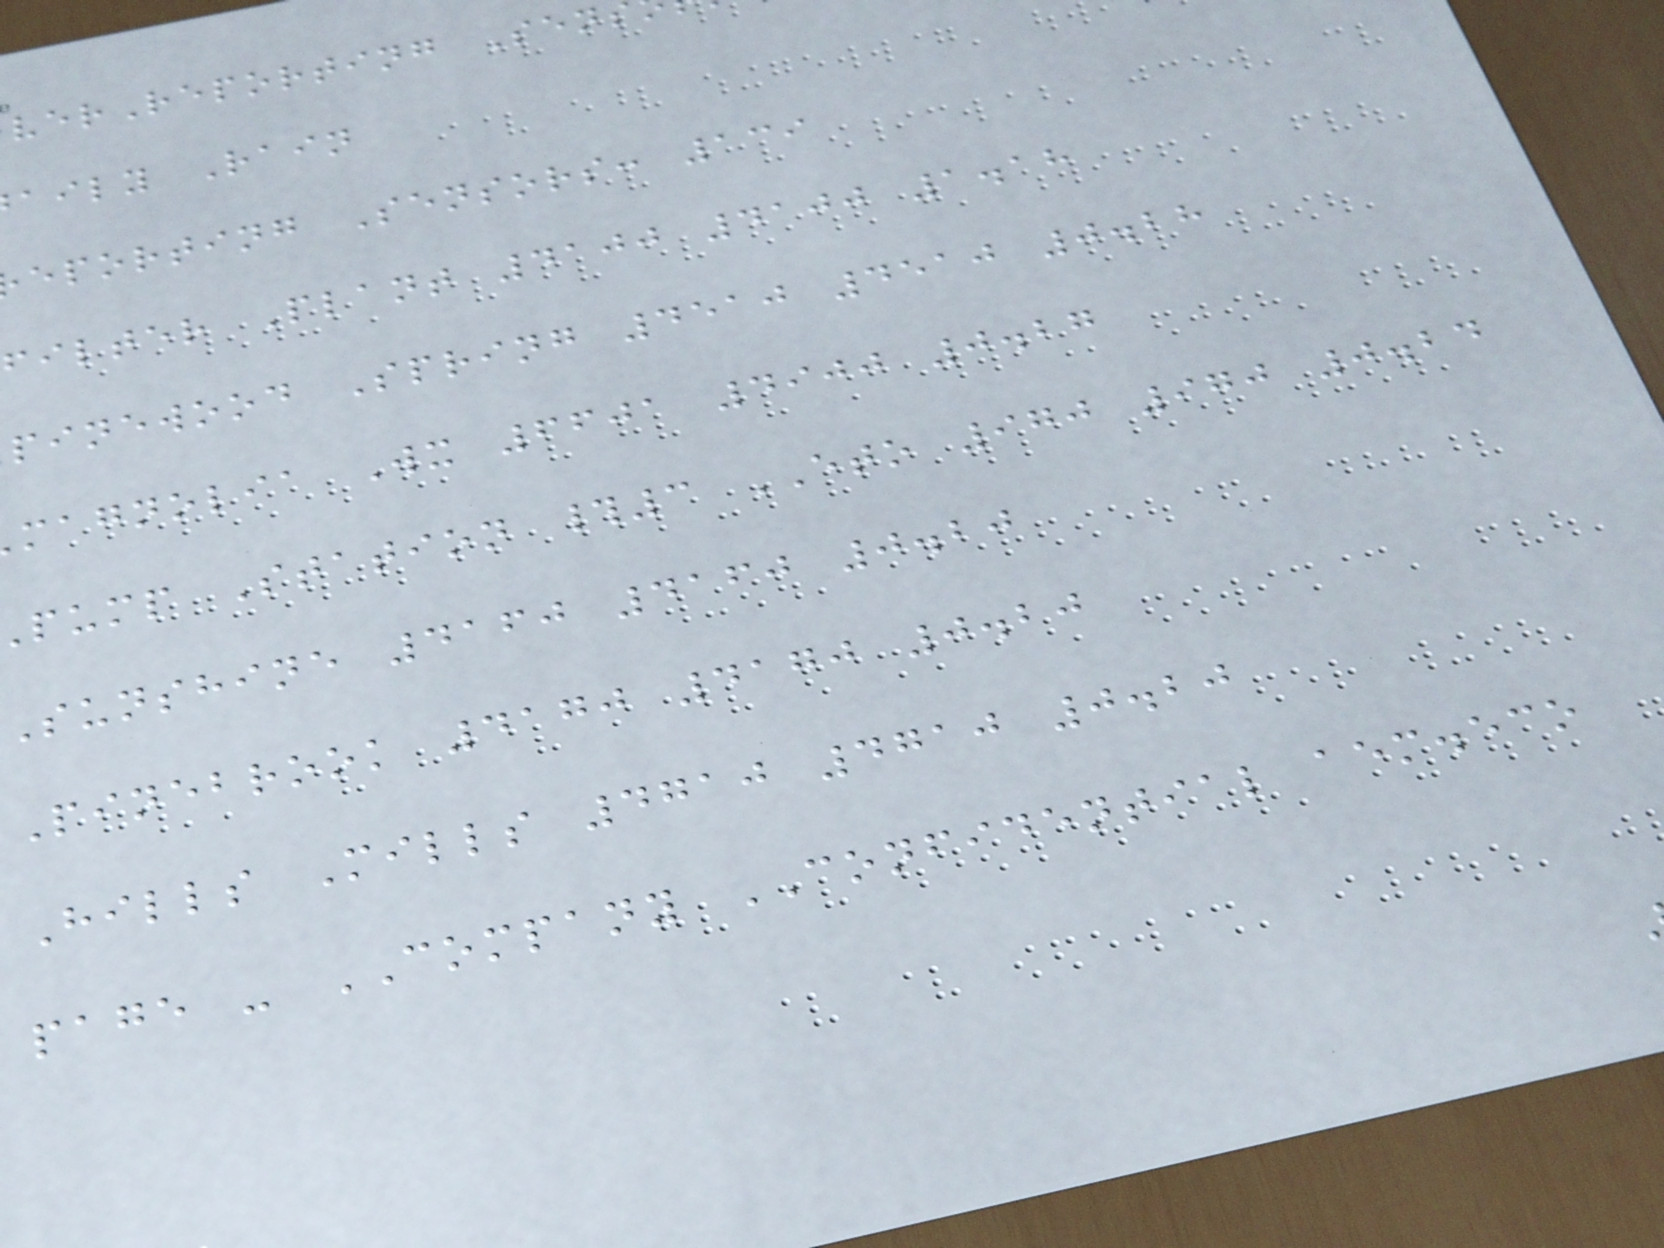verReporting Sen
aily Rain
eporting Sensors: 139
filter Plant 4100 4100 1.18
pinewood Spring 4510 4510 0.28
magnolia Wx 6601 4900 0.27
pump Station #3 ETO 970 970 0.24
Sunshine 4160 4160 0.20
Pinebrook 4170 4170 0.20
Hills Mills 4710 4710 0.20
page - COMPANY CONFIDENTIAL aem.eco
